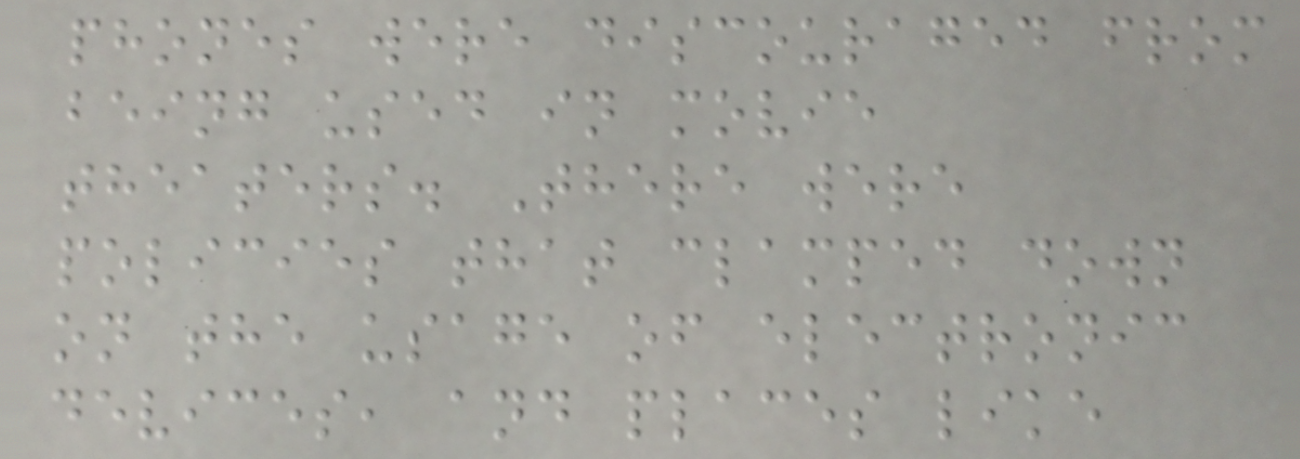phones were discouraged from
being used in movie
theaters. There were
policies that clamped down
on the usage of electronic
devices, and places like
